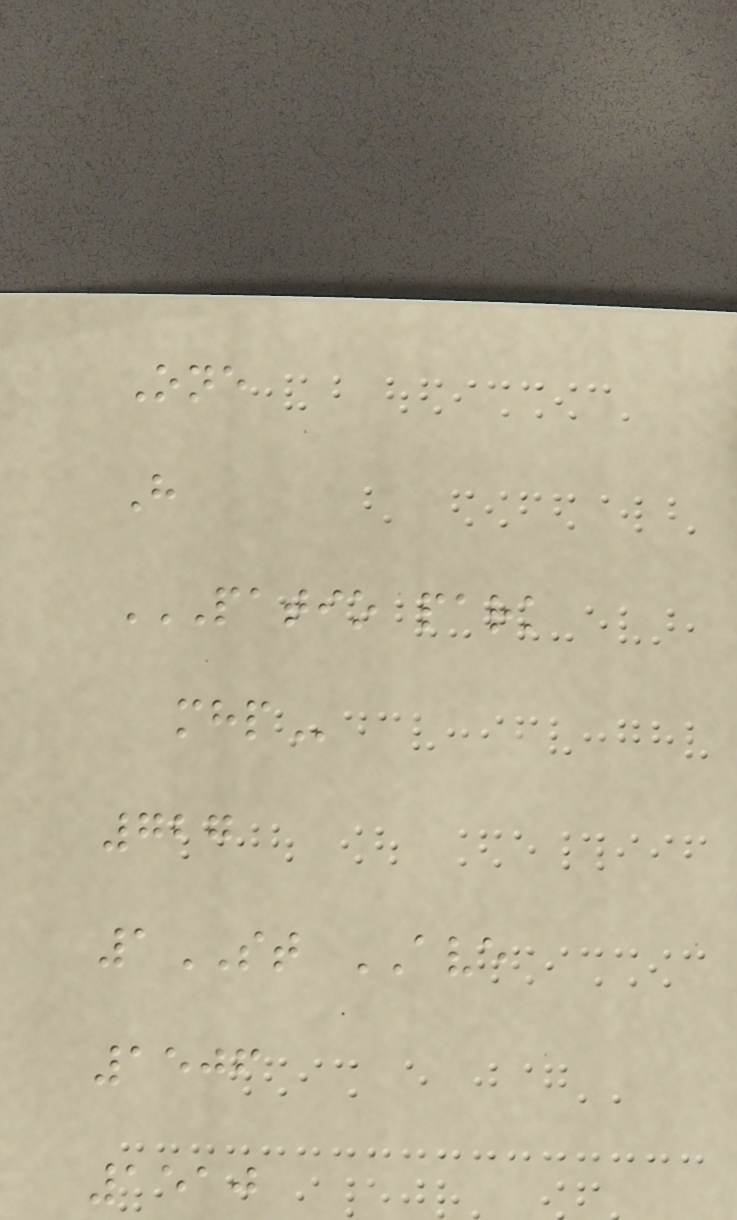One
H
PATIO PARK
MHP
727
1ST AVE
1506
1510
